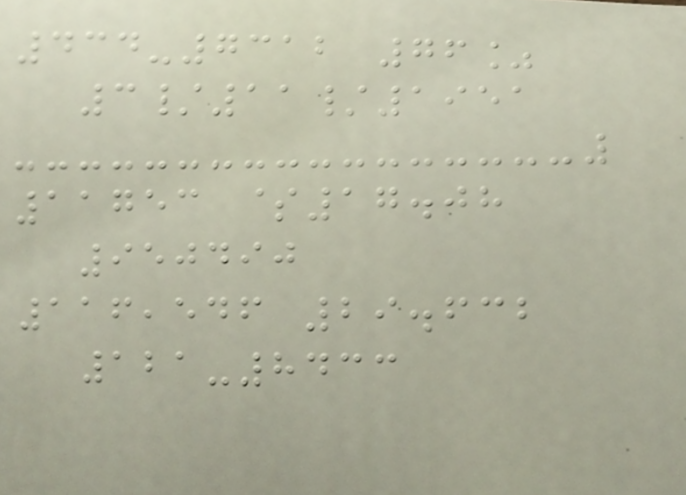434-7312 76%
3/11/1951
11753 $17.08
950490
116,546 29.632
121-8433
